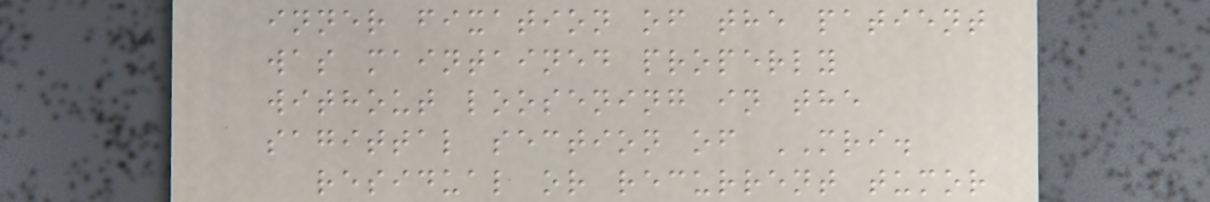inner fixation of the patient
was maintained properly
without loosening in the
sagittal section of MRI.
residual or recurrent tumor
